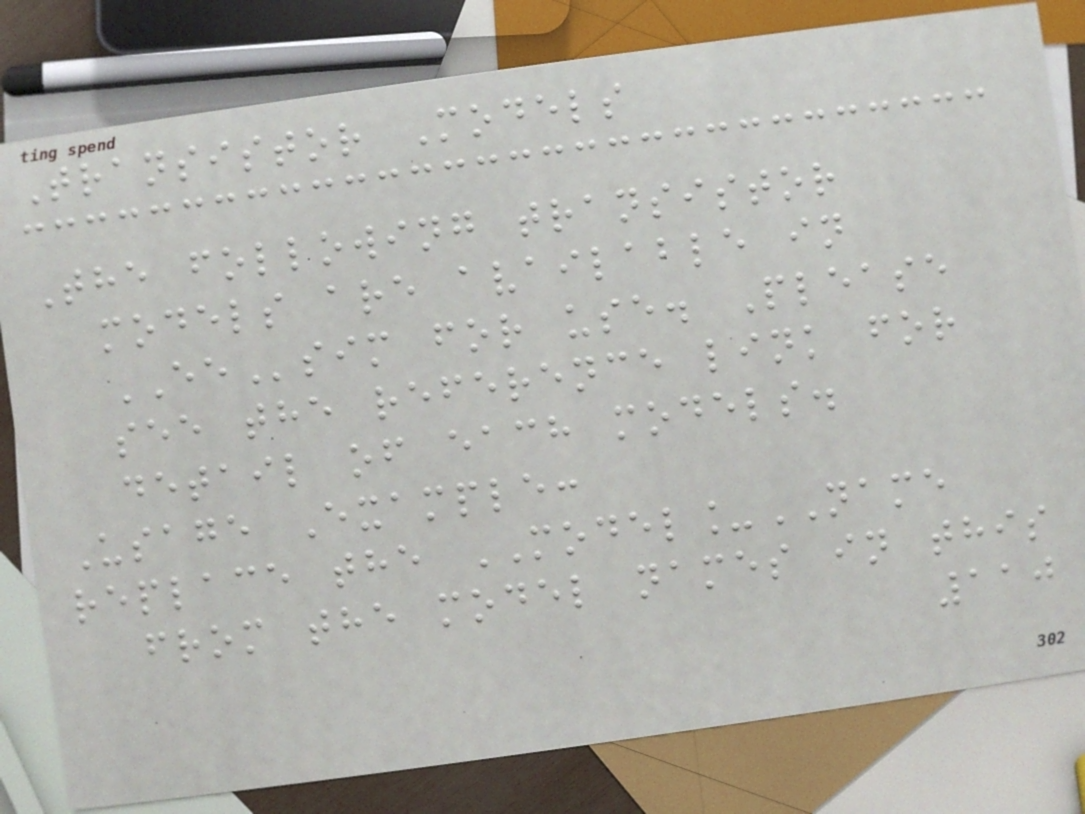Transistor Models
The following transistor
models are available in
EEsim for use. Please
see the reference link for
detail of each models.
Usage Example:
replace the MODEL_NAME
from the model names in this
110
